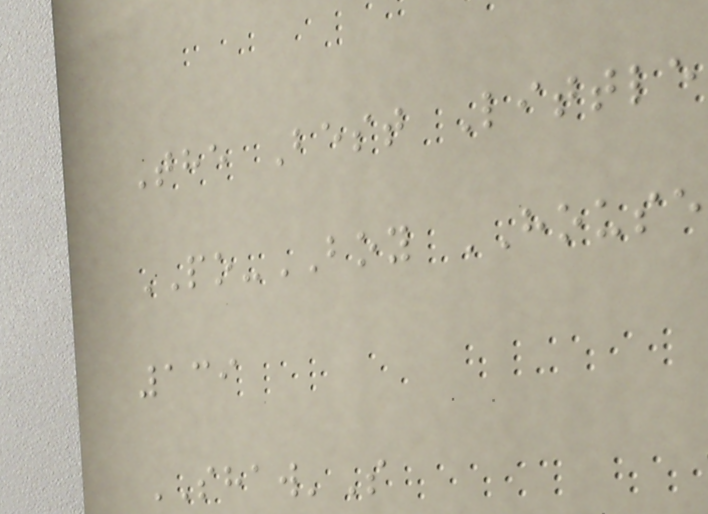The Best Little
PO-BOY HOUSE
139
SHAW'S
